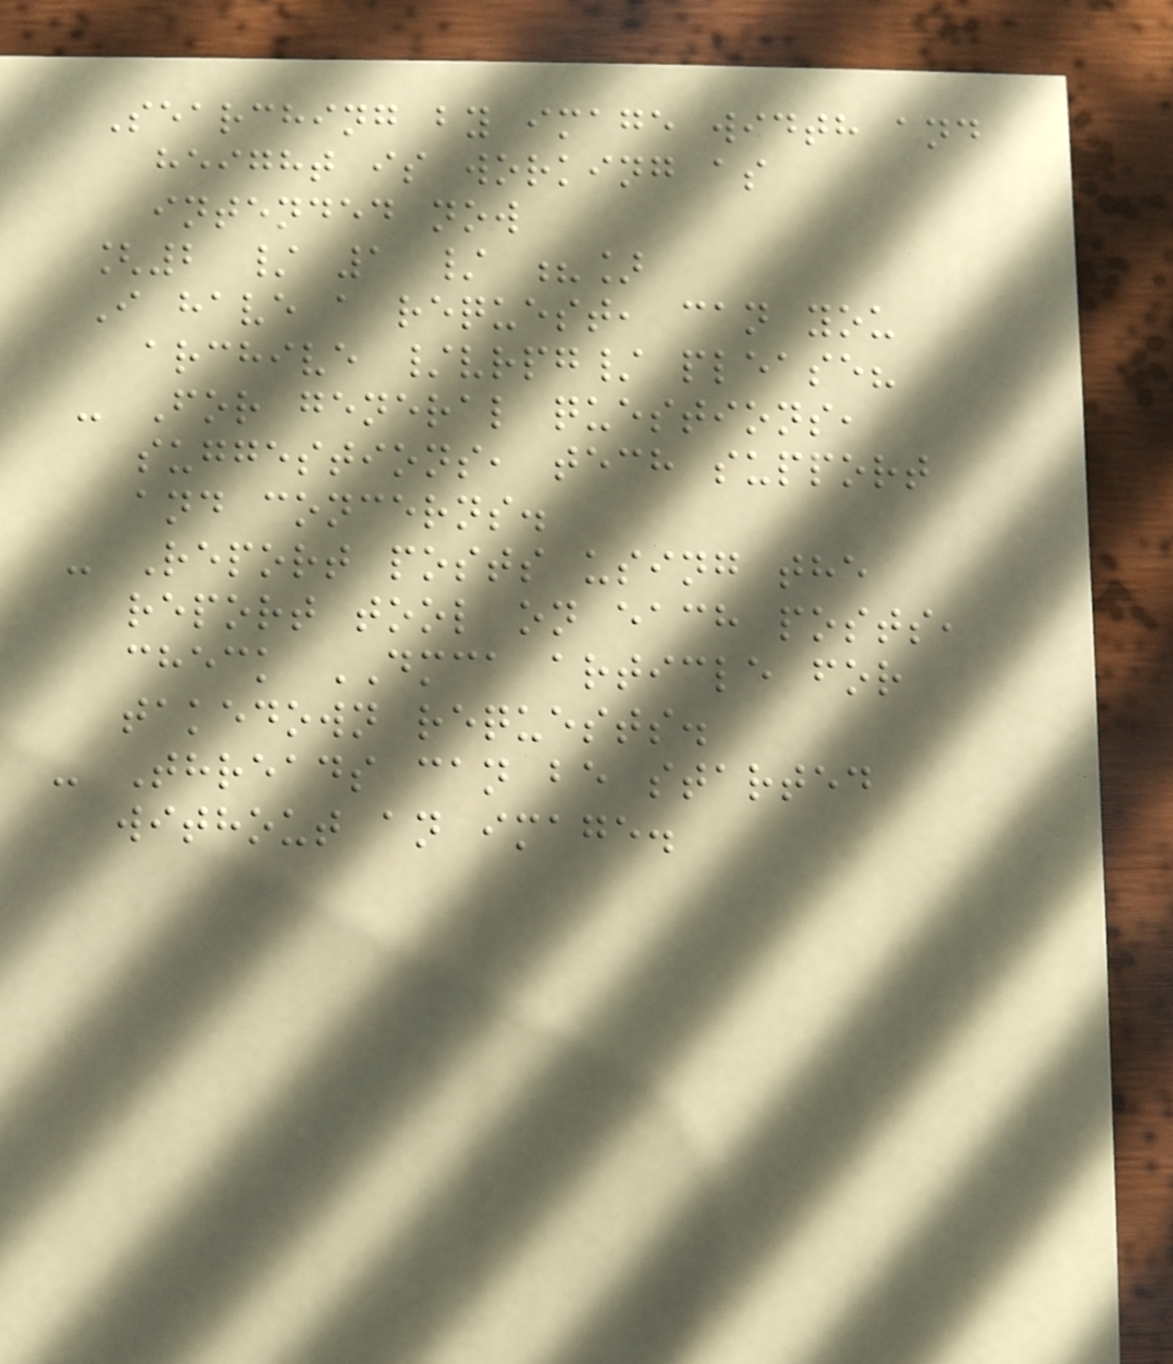Searching by image width and
height is working as
intended now
[2 / 1 / ?]
I have a request, can you
archive /vrpg/ please?
- For general questions,
suggestions, tech support
and concerns.
- Report posts using the
report tool on each posts,
check DMCA article for
takedown requests.
- Threads can be started
without an image.
